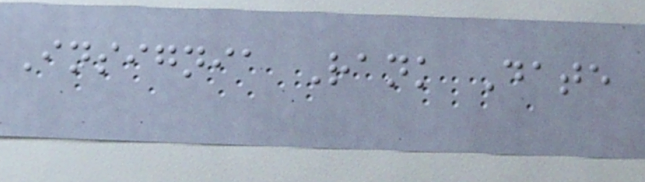Insignia Rank Date
